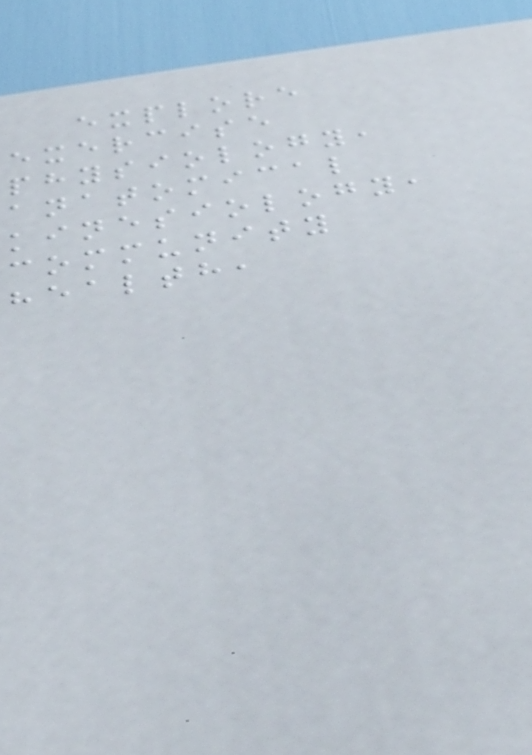explore
exercise
physiology,
anatomical
kinesiology,
community
health,
